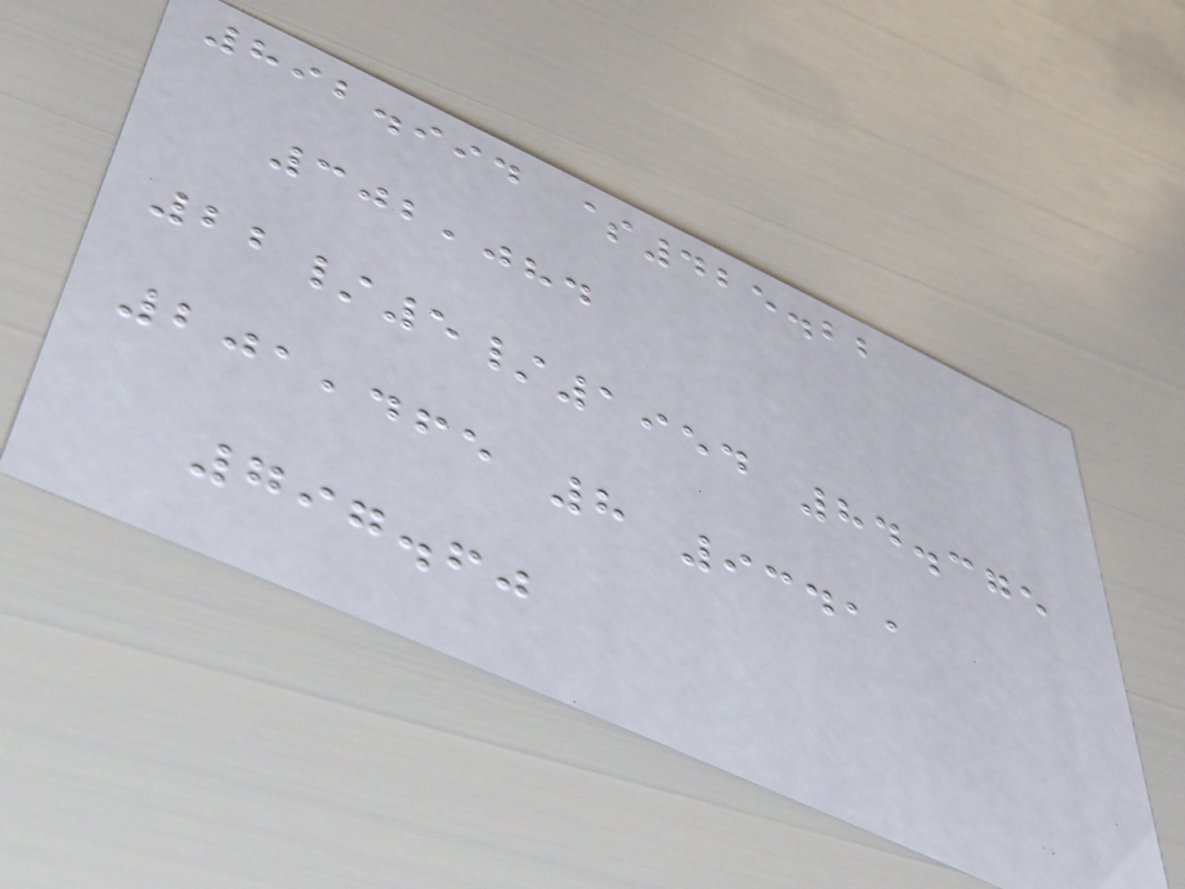892.994 $425.22
302,084
22/5/1954 84.375
201,465 8 93411
797.60
